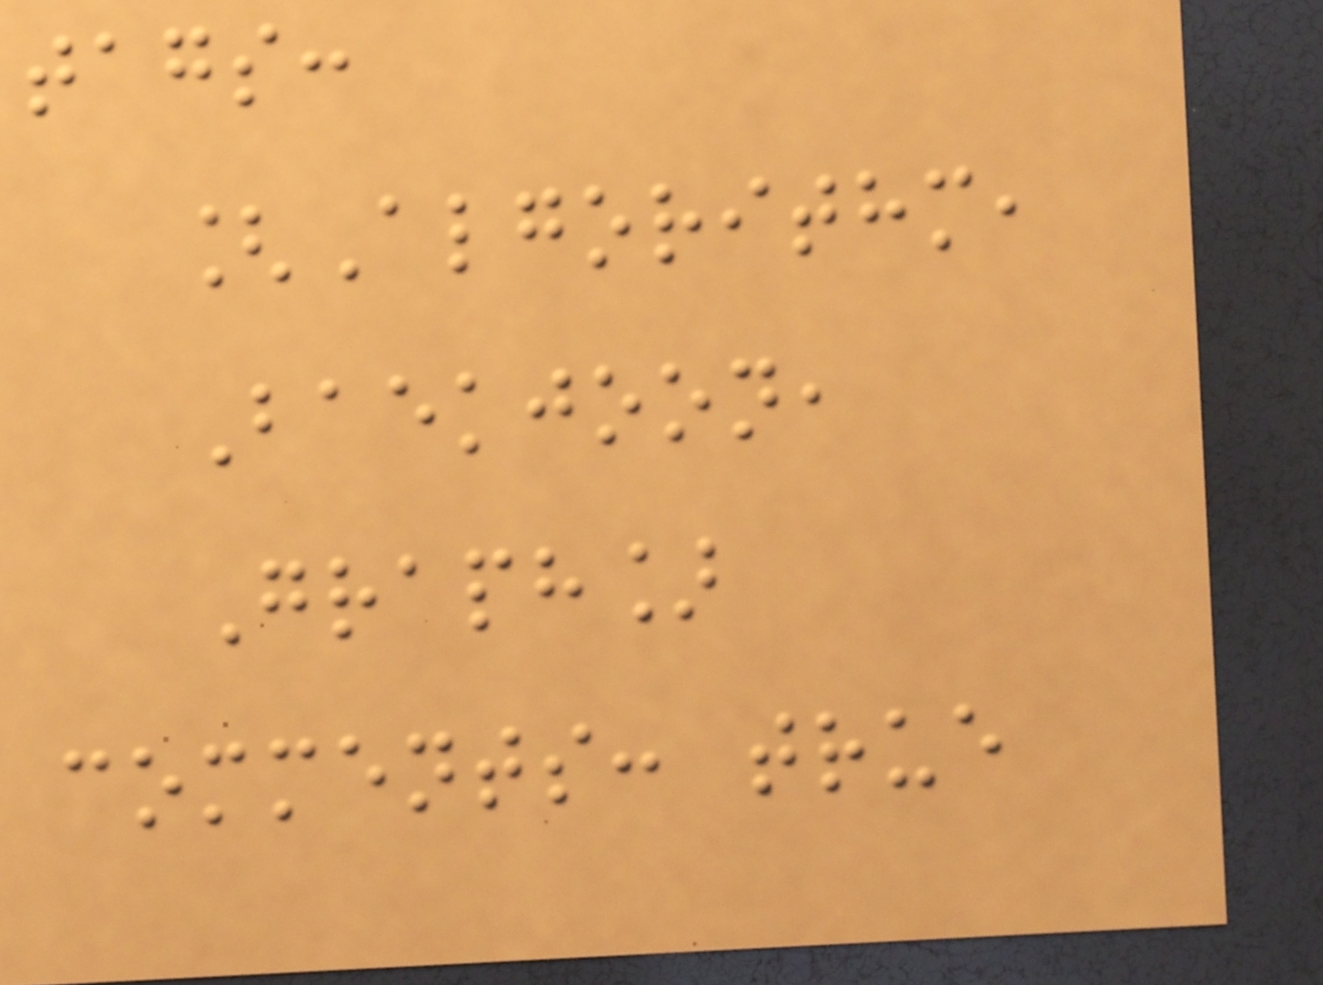tags:
[Algorithm,
Baekjoon,
Graph]
comments: true
